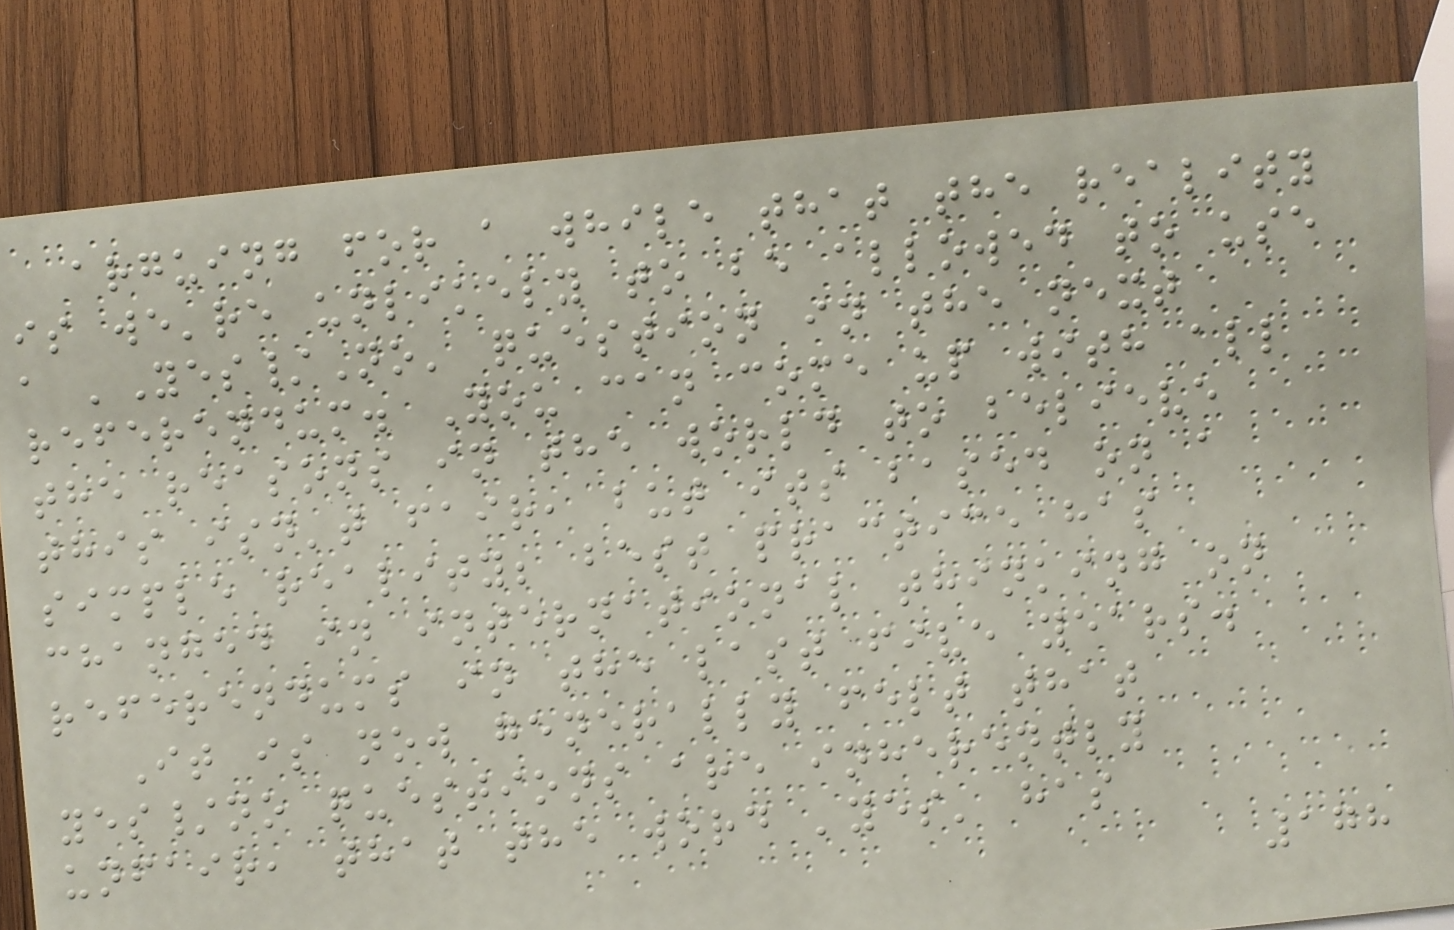arguing for a while that the reality
is we're unlikely to be allowed to use
a 'Yes/No' question in the next
referendum. You can come up with all
the reasons in the world to believe
this isn't fair, but its based on a
simple reality; best practice has
changed in international thinking on
referendums in the last five years.
It is now generally felt that
yes/no questions are inherently
unfair, that the word 'yes' has
178
